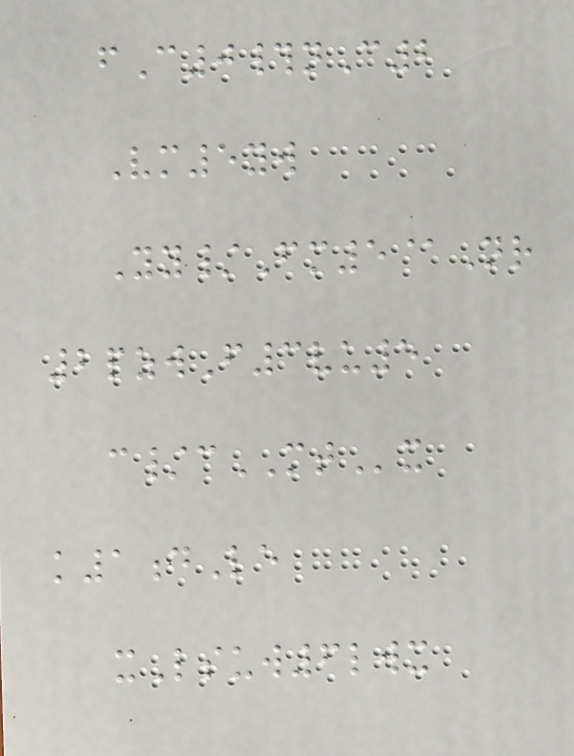fC0#nC2
Vm5yw
Yy/Fm5@Nr
2pzwF3vu5
c/cMTx
k1dLe
xLsuw6lwx
